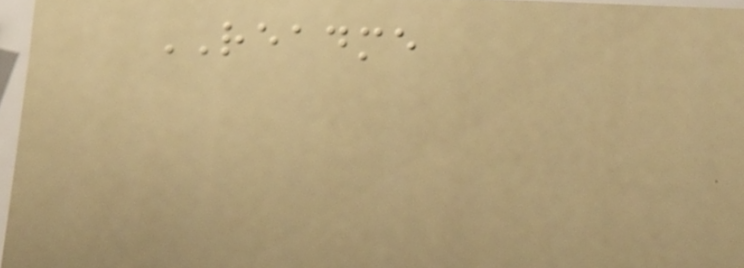README
